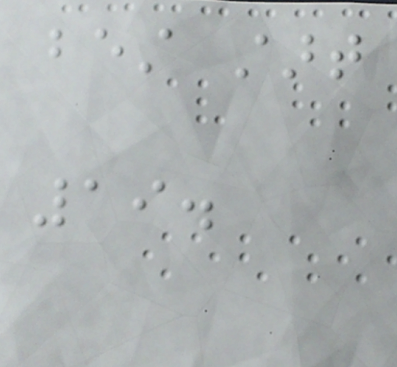best start
19.
